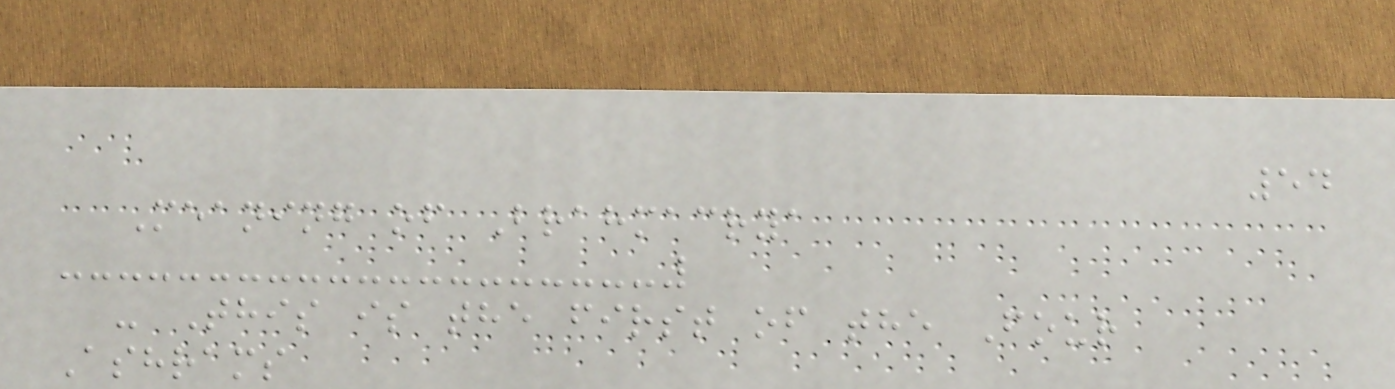54
Meaning of Brahmacrya
- This is the first of the Four
Ashrams
